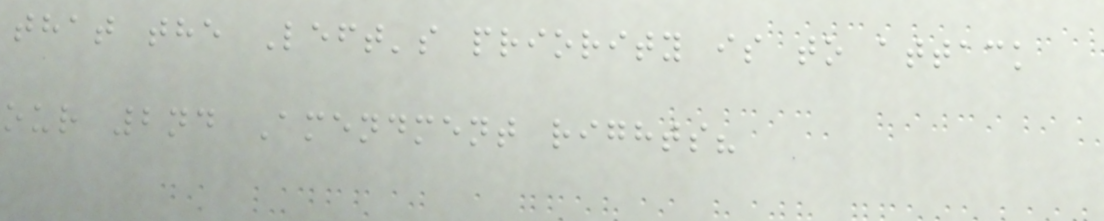that the Left's priority is to attack
our 2nd Amendment rights?
